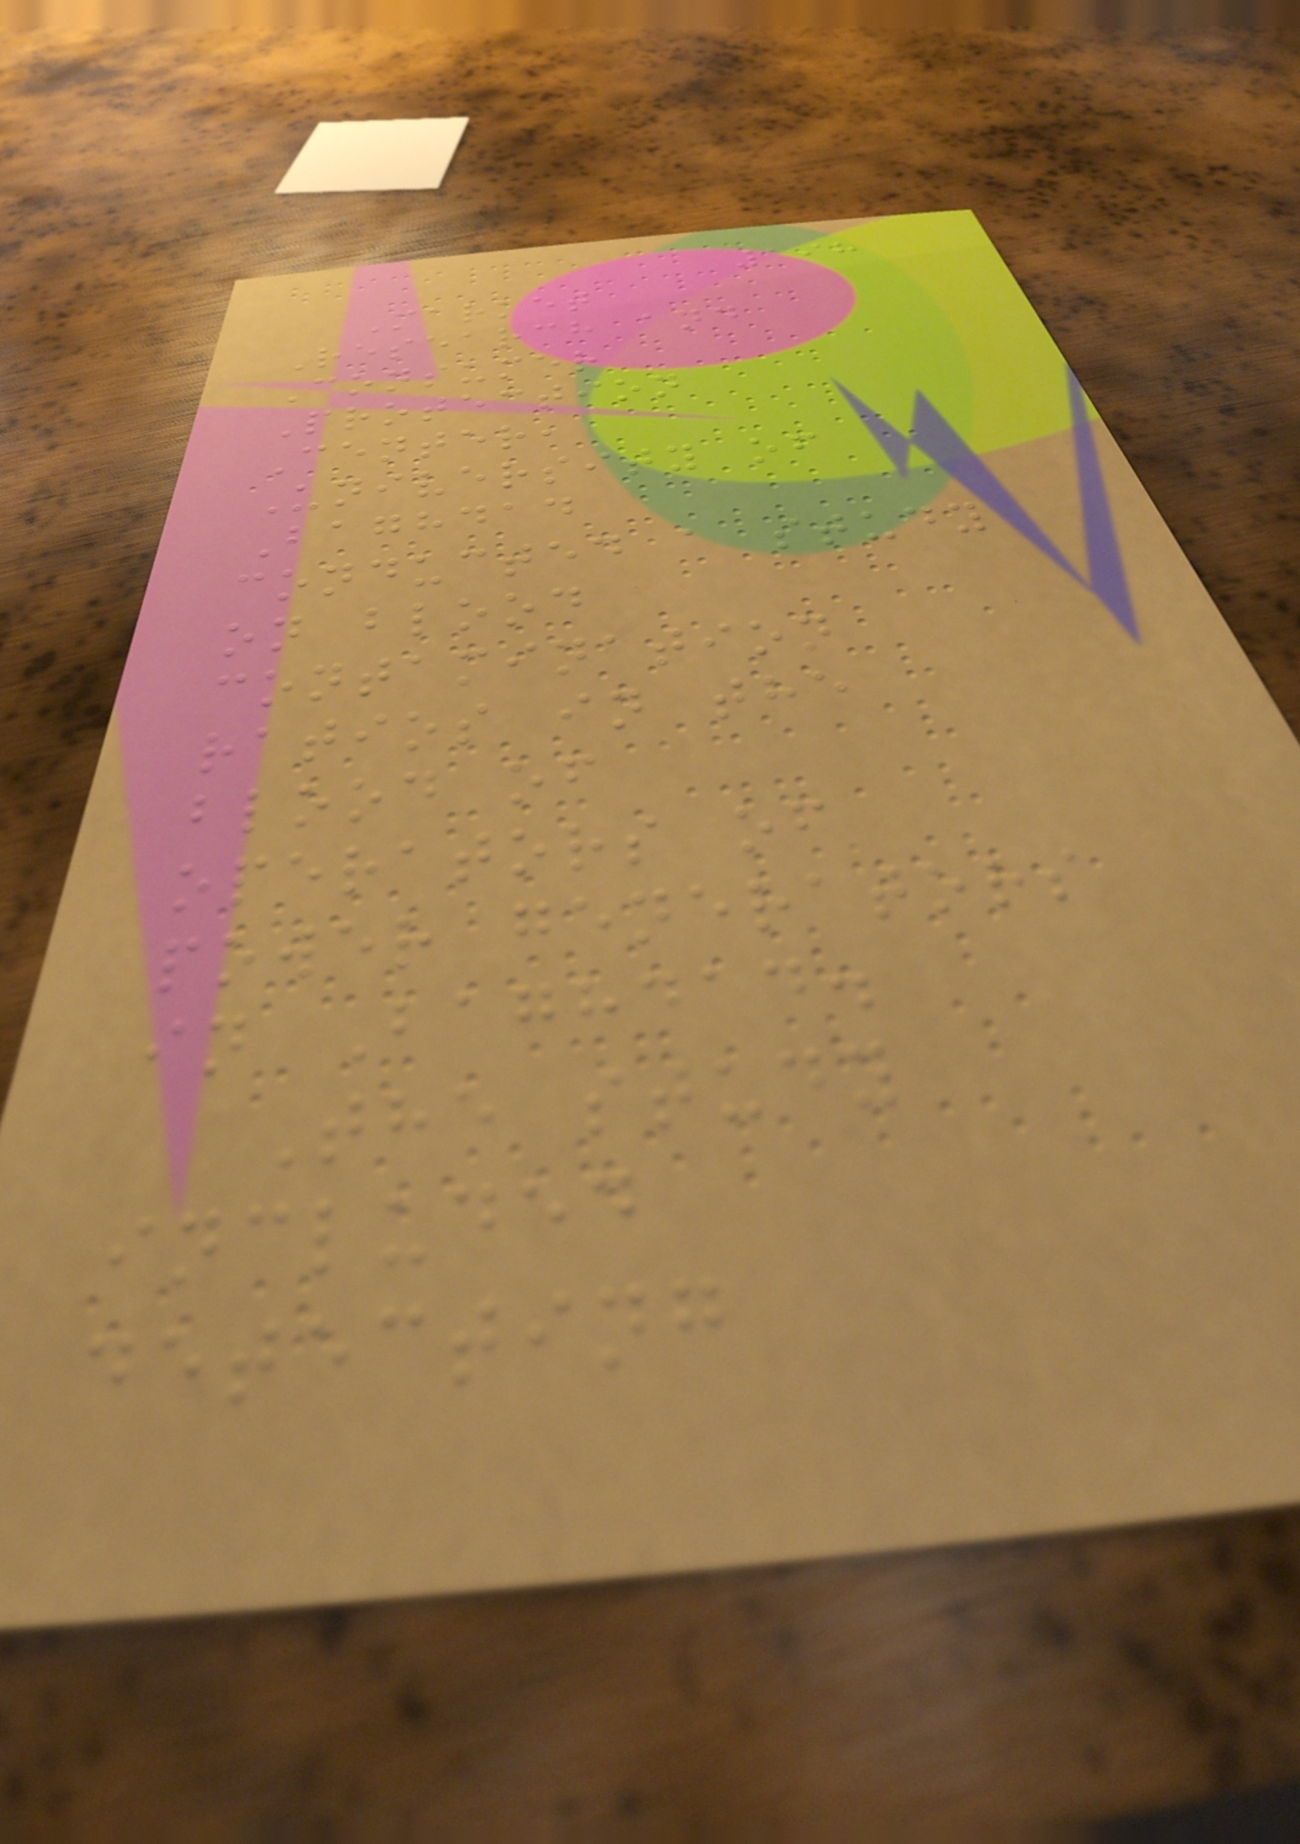198
Market
Research and
Consumer
Protection
Center,
University of
Baghdad
conducted a study
on blood
contamination
ratios in the
blood of
operators of
power generators
in Baghdad.
The study
included
detecting
